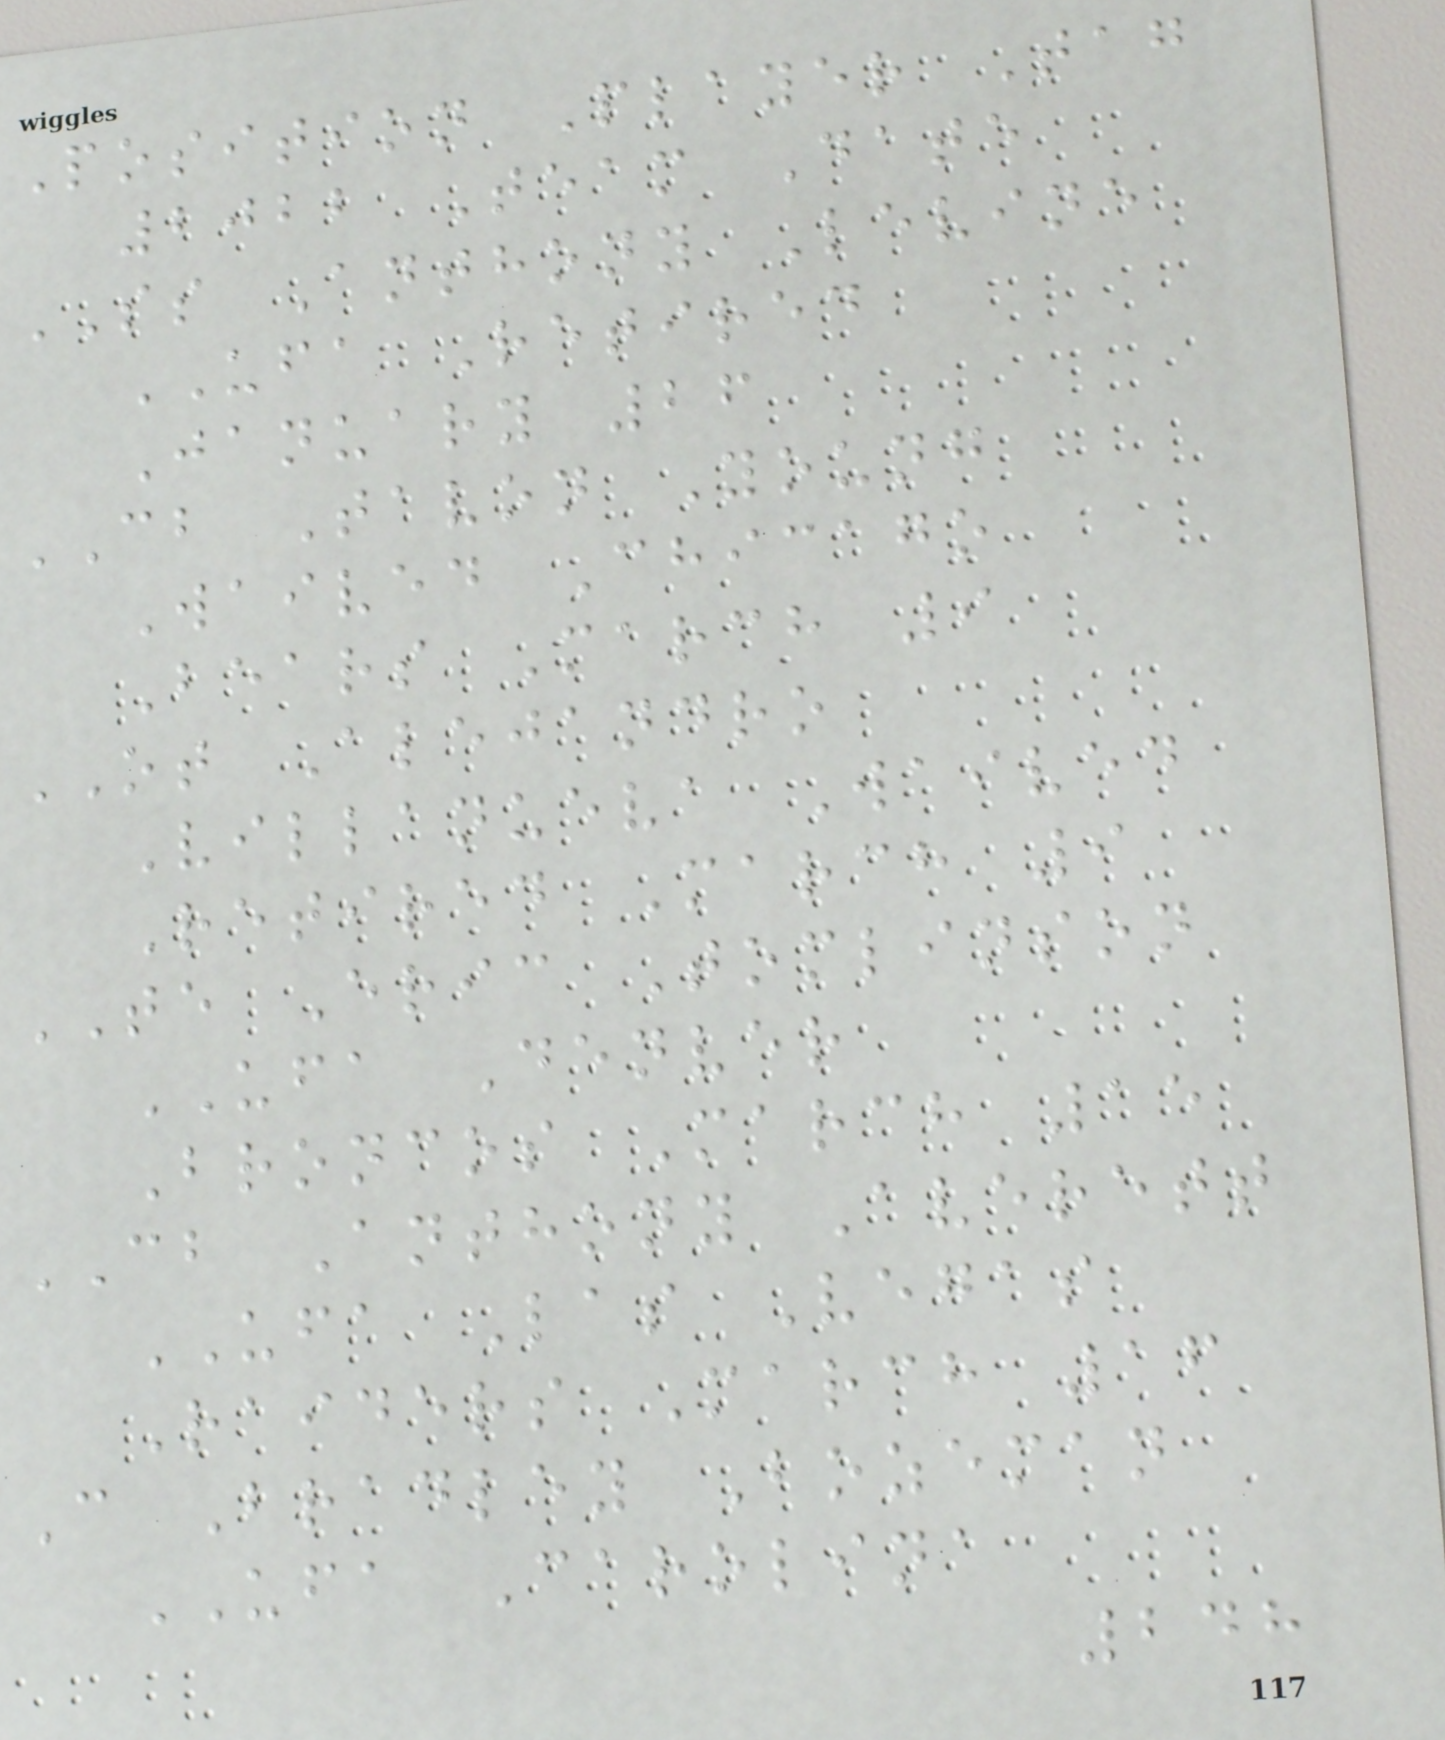Position Player Tag
2022 Team Date
SS Anthony Levine
UFA Retired
January 26
CB Tavon Young
Waived Chicago
Bears March 9
OT Alejandro
Villanueva Waived
Retired March 9
TE Eric Tomlinson
UFA Denver
Broncos March 15
CB Anthony Averett
UFA Las Vegas
Raiders March 16
C Bradley Bozeman
UFA Carolina
248
